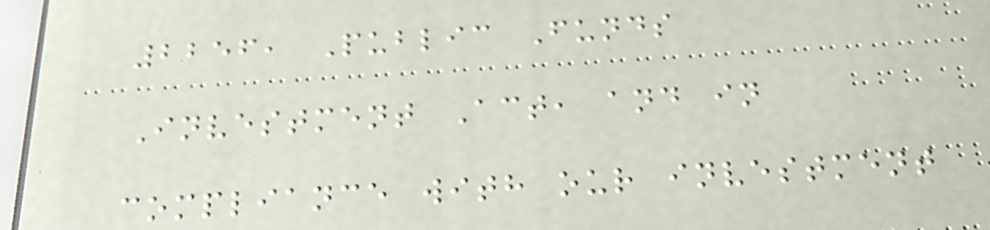2256, Public Funds
Investment Act, and in
compliance with our investment
